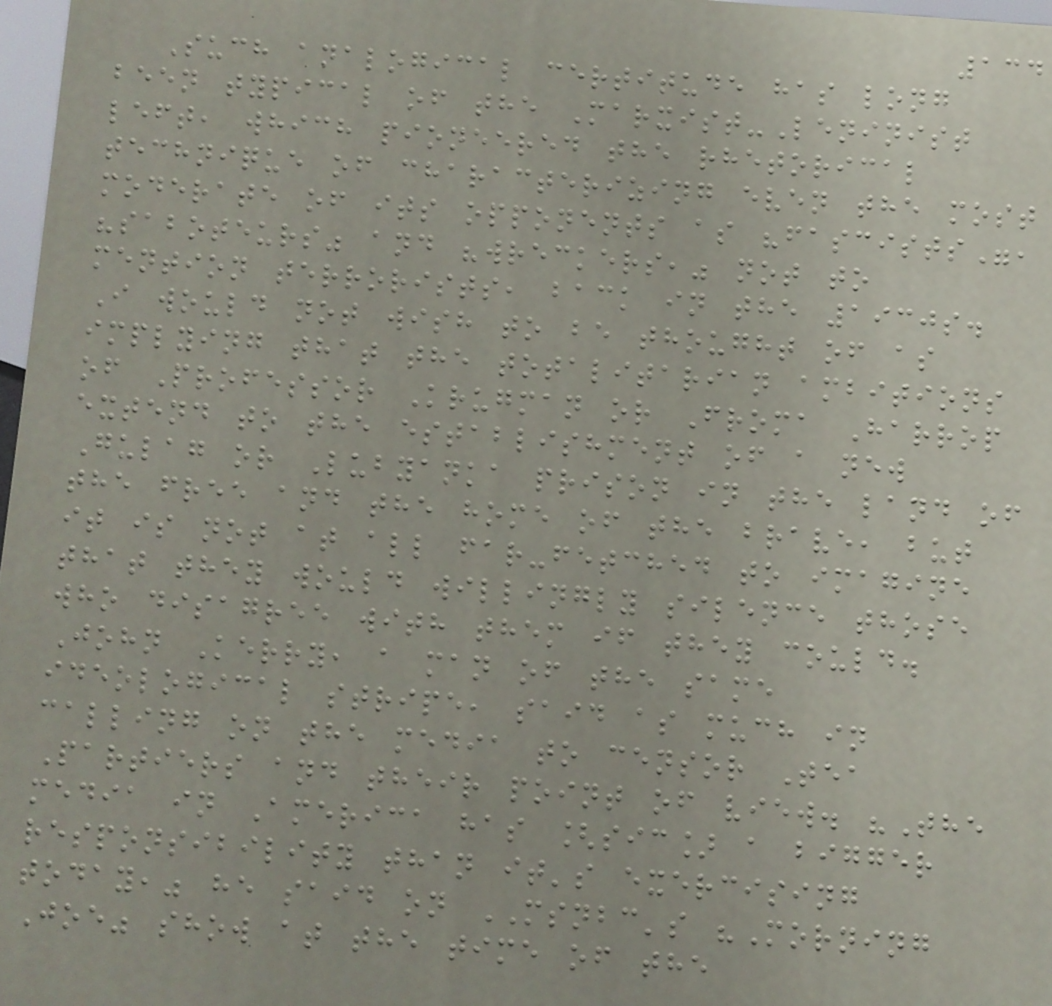134
Such analogical certitude has long
been typical of the Marxist-Leninist
left, which pioneered the rhetorical
technique of characterizing even the most
moderate of its opponents as "fascists",
"saboteurs" and "wreckers," not to
mention terrorists, back in the 1930s.
I would not wish to be thought of as
implying that the totalitarian ambitions
of Professor Krugman or Froma Harrop
extend to the establishment of a new
Gulag or Lubyanka prison in the land of
the free and the home of the brave, but
it is not at all far-fetched to imagine
that they would willingly silence those
who disagree with them if they could.
John Kerry, a man of the same
ideological stripe, said as much in
calling on the media to censor Tea
Partiers and their point of view. "The
media in America has [sic] a bigger
responsibility than it's exercising
today," he said on MSNBC's "Morning
Joe" show at the time of the
